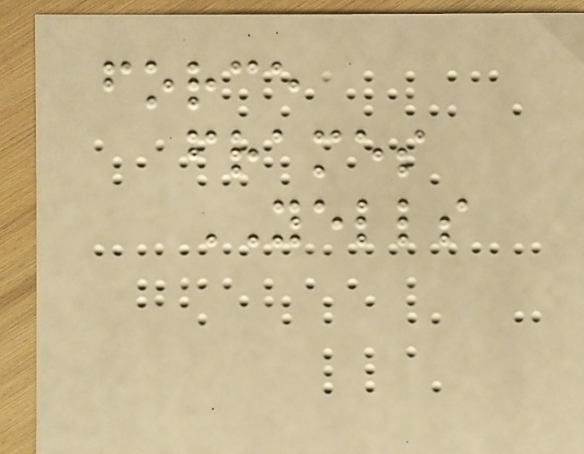force
frames
YELLS
